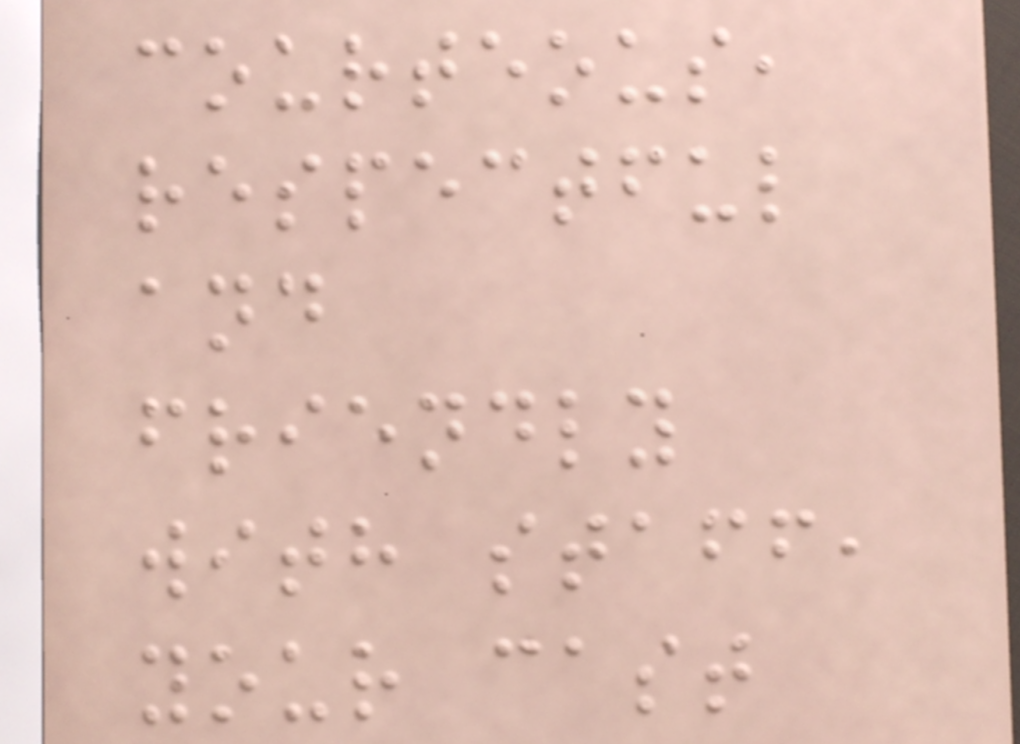courteous,
respectful
and
friendly
with staff,
your cast
